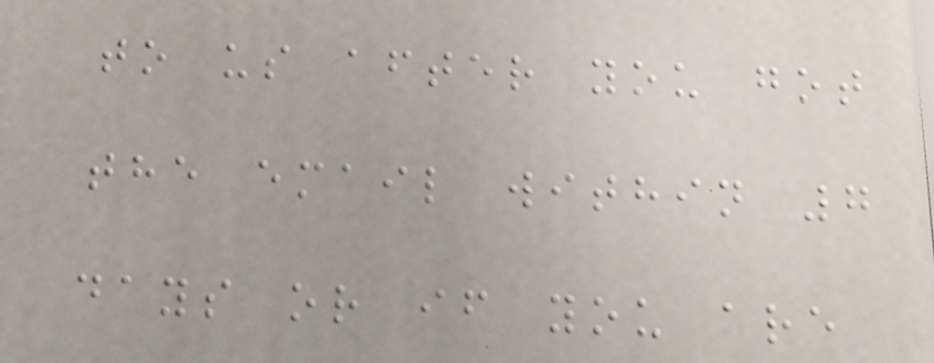to us after you got
the email within 7
days or if you are
